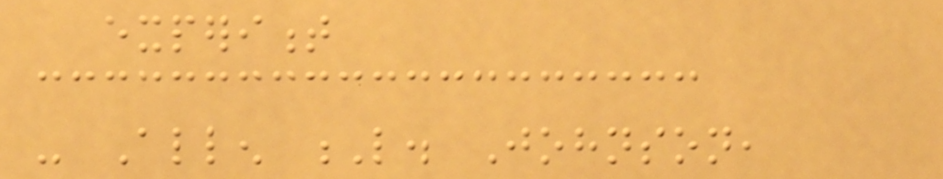experiment
- Allen L. Johnson,
